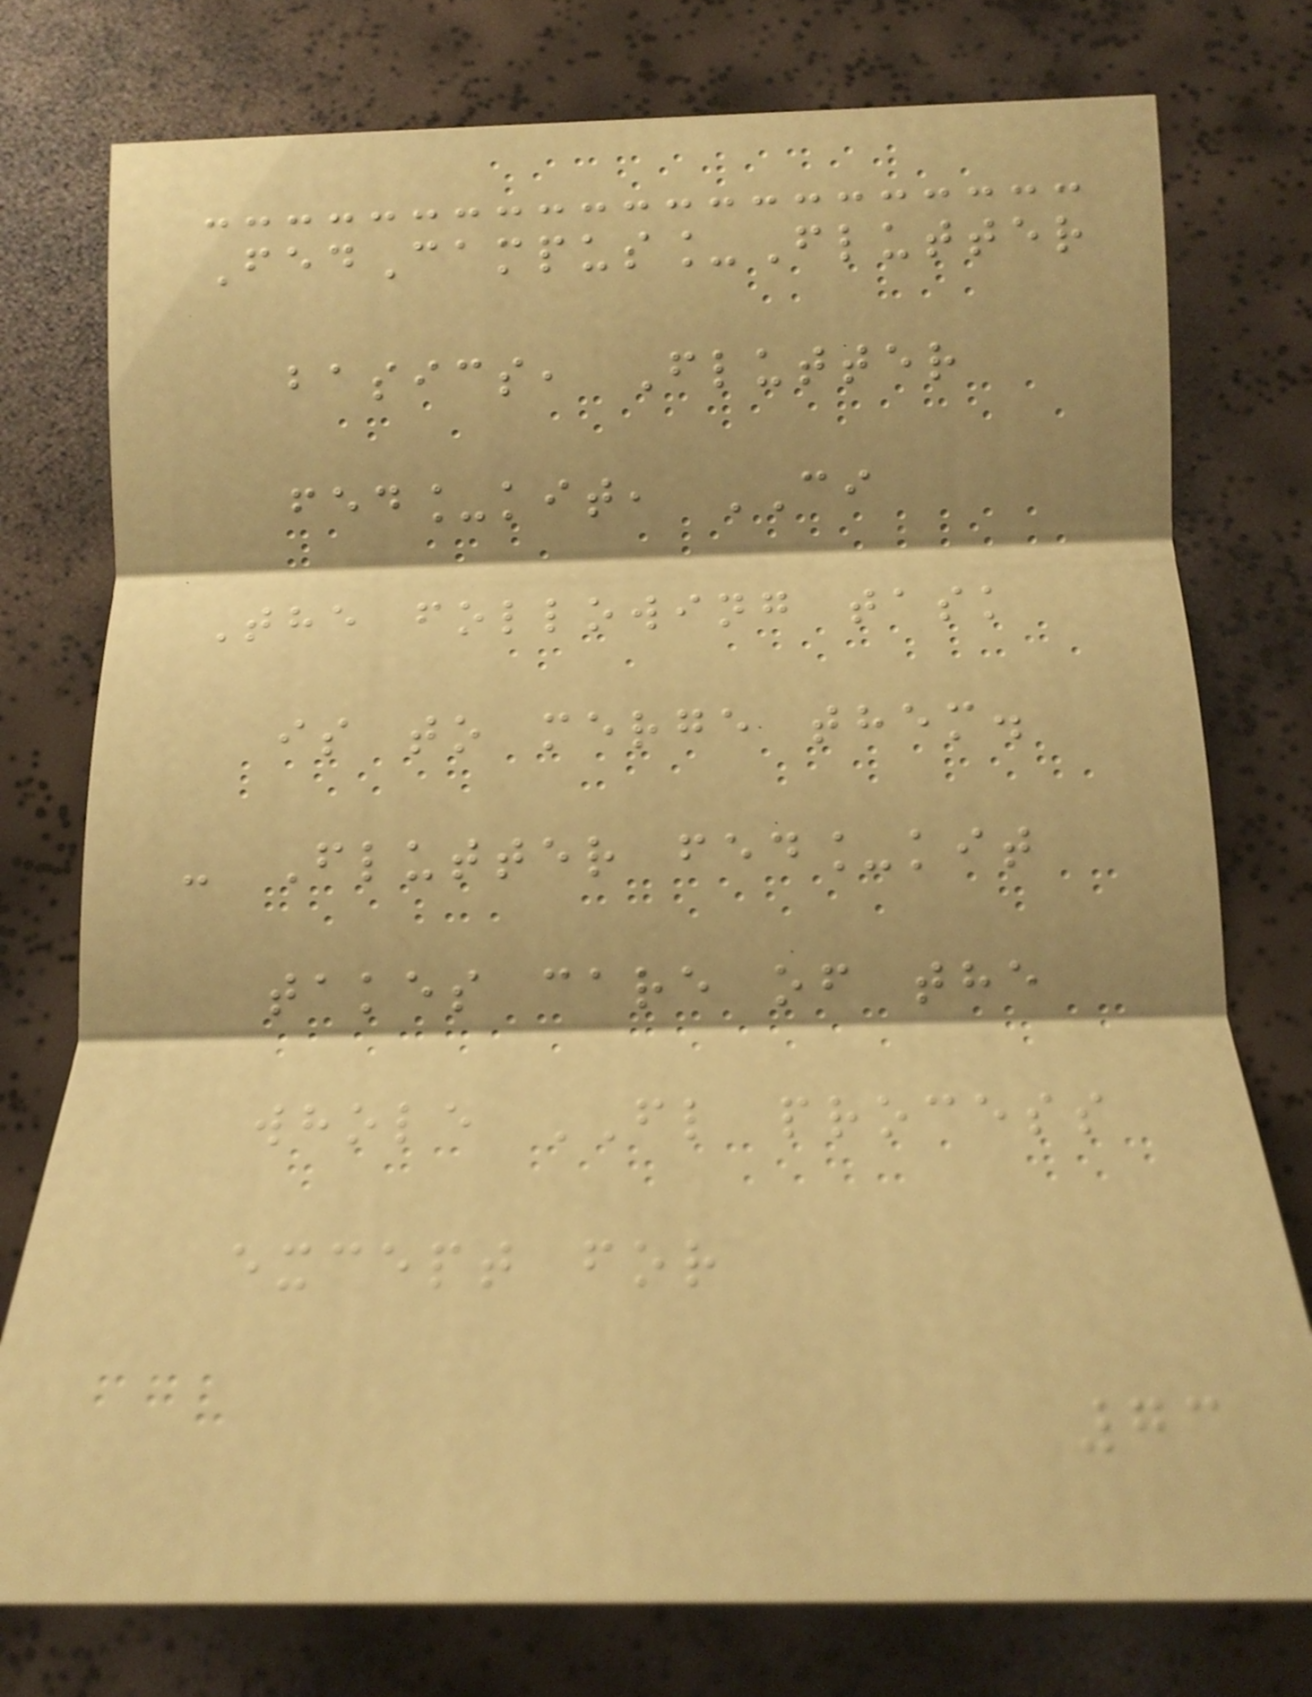FedCampus_Flutter
basics, Flutter
fed_kit, CI
The following task
is to merge them.
- Flutter fed_kit
takes care of the
whole FL process
except for
73
